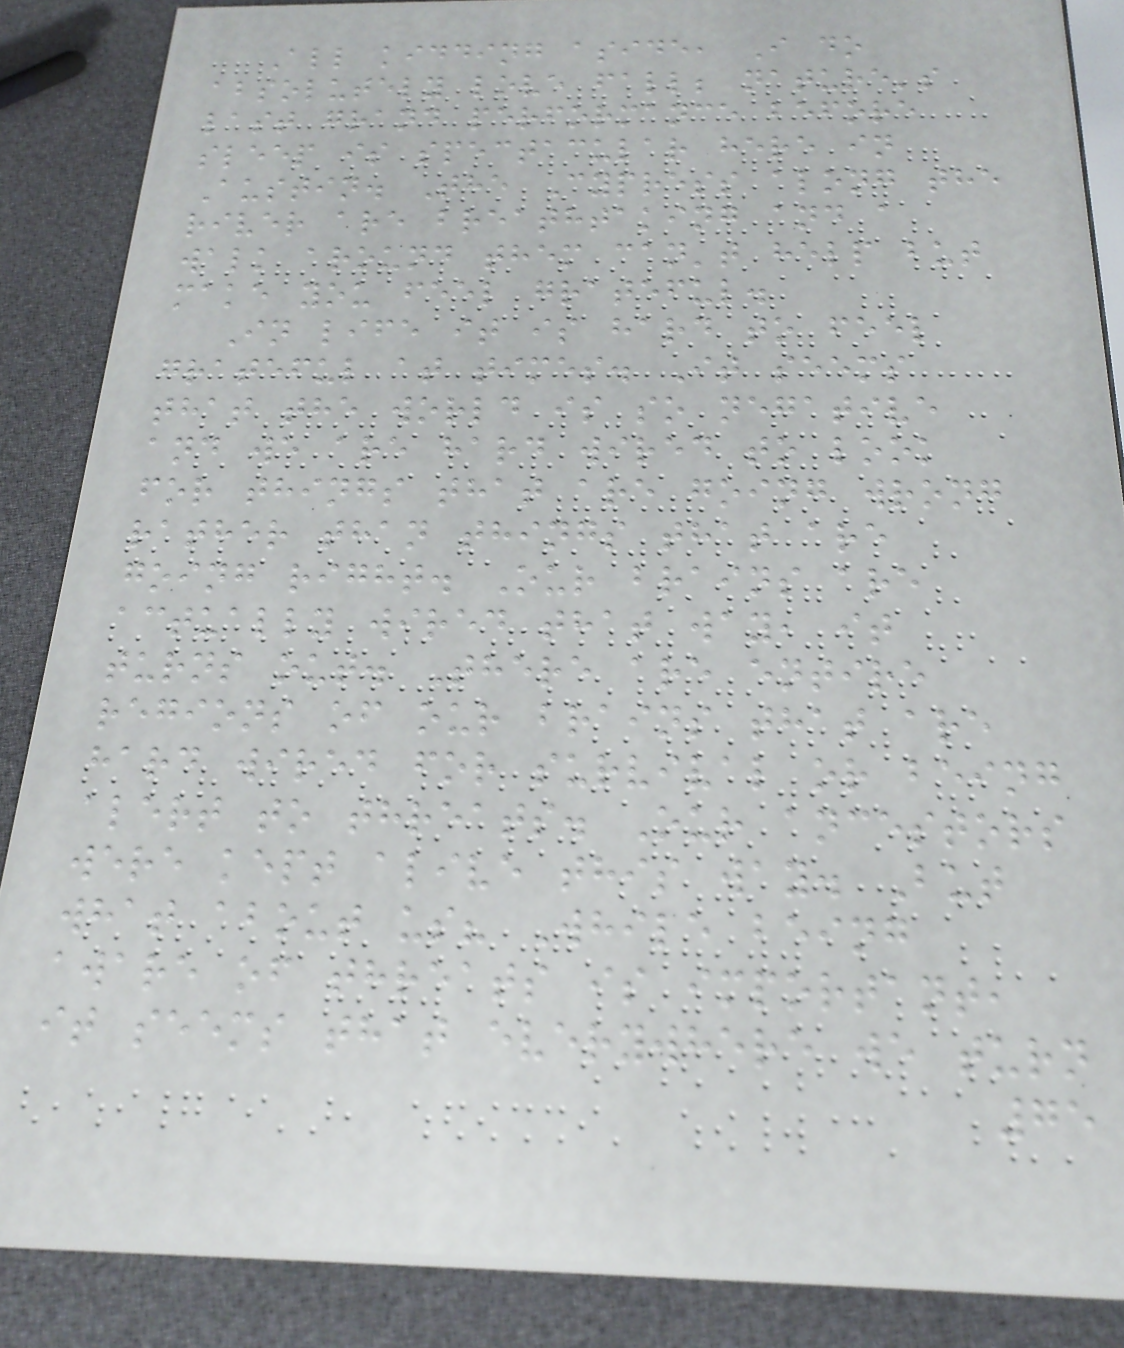All kidding aside, I do
absolutely love fall; nature's
last grand performance before
sleep is spectacular here in
Austin. The Cypress along the
river are breathtaking and a
walk around them can't help but
make you feel grateful.
In life it is hard to feel
grateful at times. It seems
that the world is so negative
and we are hard wired to look
for things that are going wrong
rather than things that are
going right. Our brains are
actually wired that way, it
turns out. There are entire
regions of our brains that are
hard wired for survival or being
alert to threats. Our ancestors
were kept alive this way. But
what about us? While being
aware of threats is important,
it seems that everywhere we turn
75
